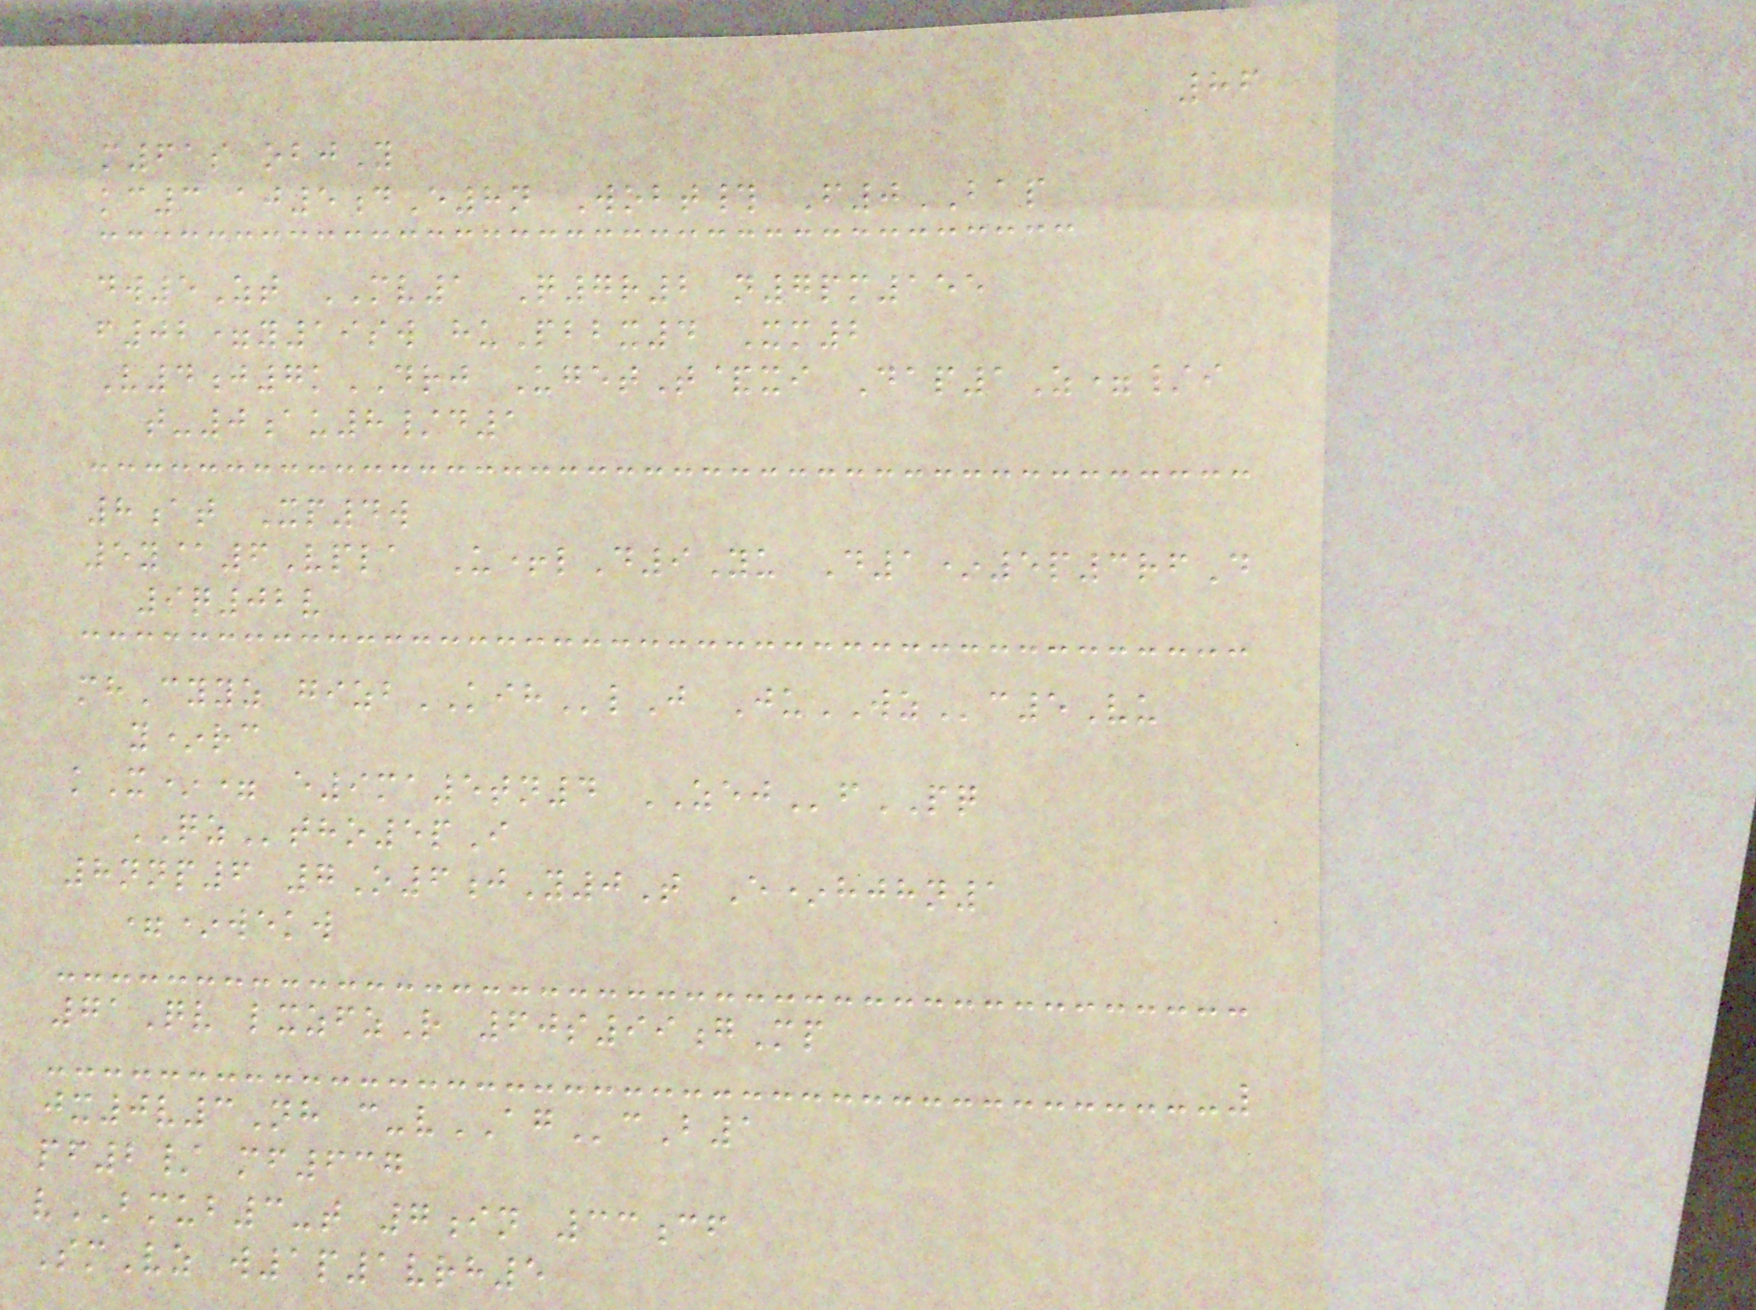86
m61s objY
kc3 aj5dE8n Wobt# F0BAP
dw5Zt MV1 Q7r2 n7pm155
f02=y19sw huPbbx4 Xm2
V4j7kDRJ UgetT&xi Dap1Z=/i
t-0au8/d1
8at Xp4w
5y@6Vpla U+lD9Yu D1*5p3rfD
9q02v
mhCyyz gizbKIHlJ JuWZc5Vu
y*rc
kX*= e9ma5tn4 ZEJfPQ
QZtho5pI
8nnp6 7O6jY0T E*hjhn1
=*wekw
71Qv lxzfzR 60s99gMp
jx0v3Nh c-vAGcB1
pf2/ mf637
vBMUB3-t 7in 33cf
SmVz w1p1vrh5
